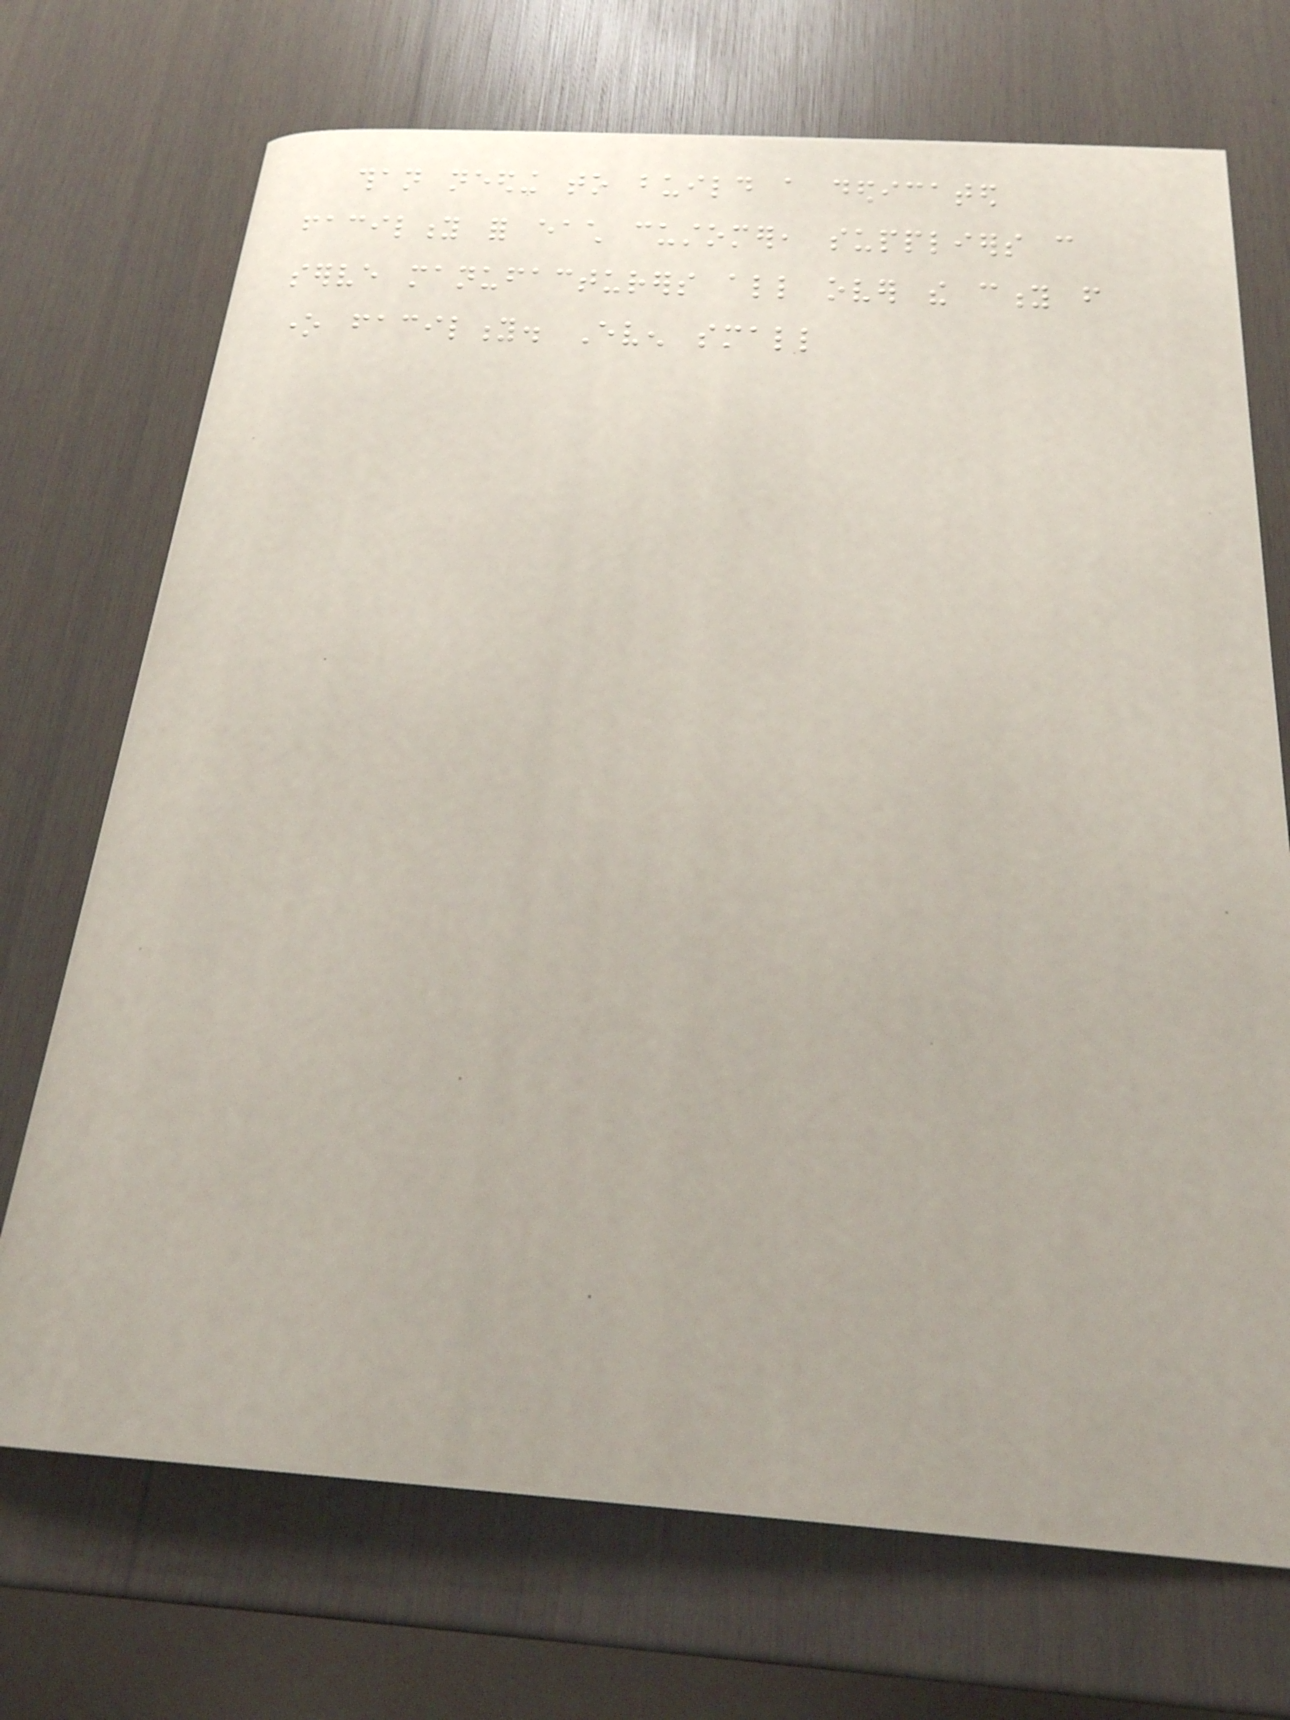than needing to build a dedicated
facility for each customer, suppliers can
serve manufacturers all over the city from
one facility. Even small
